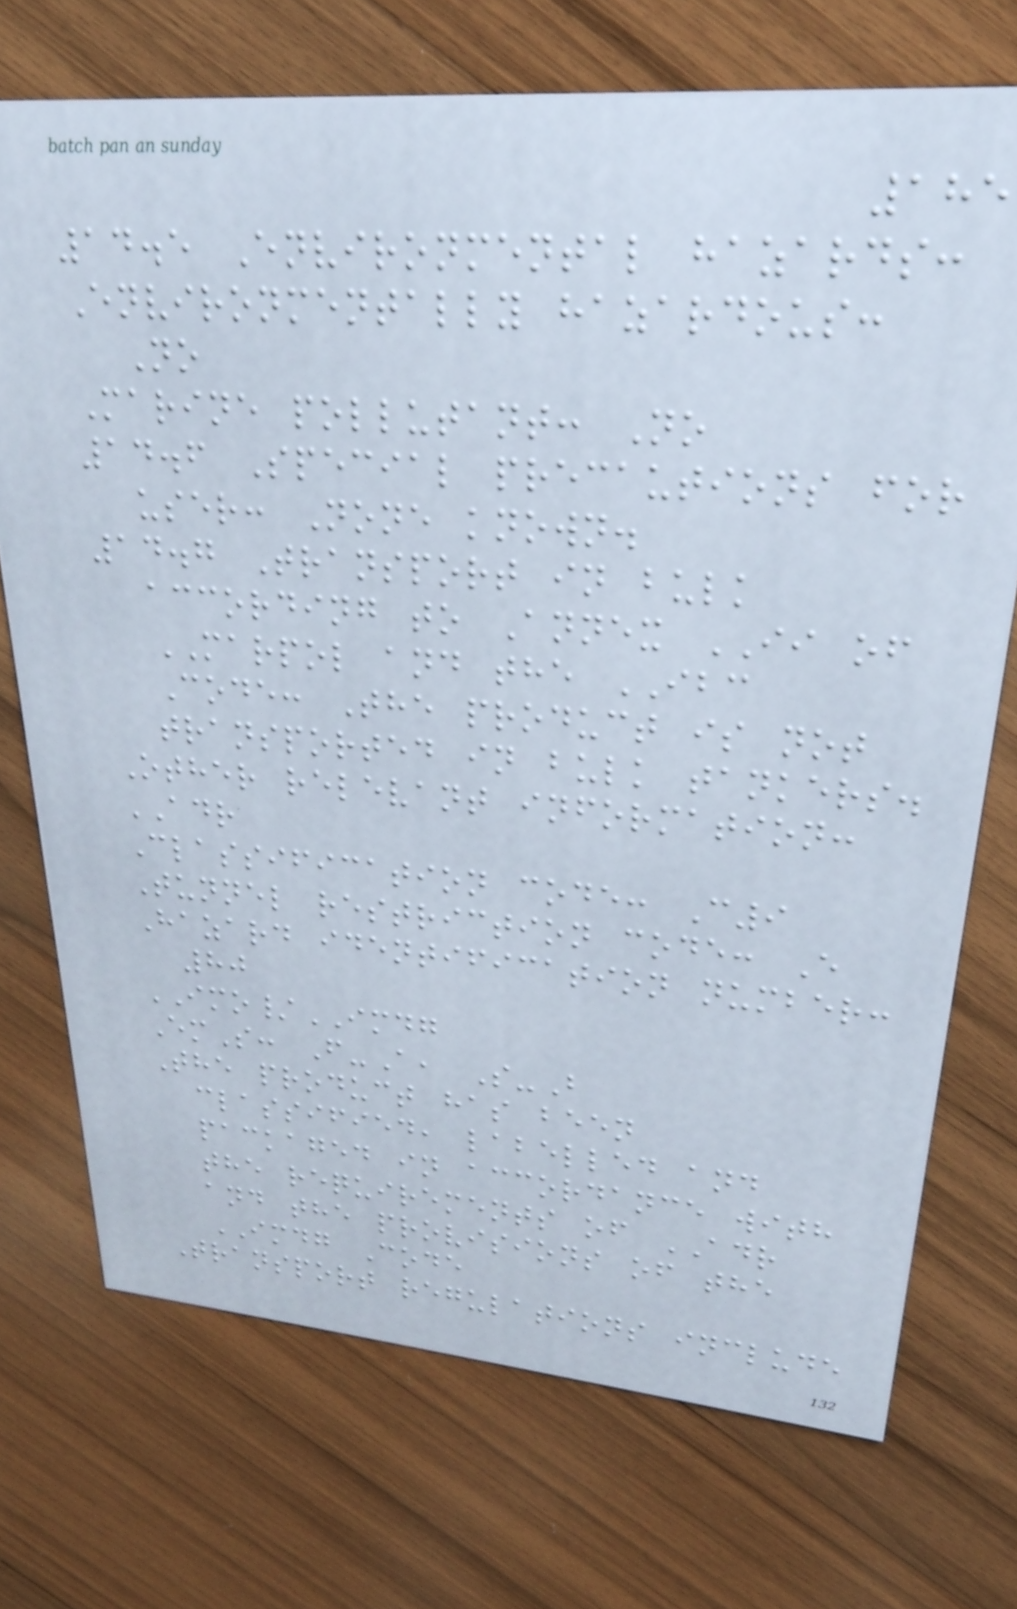185
14.5 Environmental hazards:
Environmentally hazardous:
No
Marine pollutant: No
14.6 Special precautions for
user: None known.
14.7 Transport in bulk
according to Annex II of
MARPOL and the IBC
Code: The product is not
transported in bulk tankers.
Other relevant information:
ADR
Classification code: C9
Tunnel restriction code: E
Hazard identification number:
80
IMO/IMDG
EmS: F-A, S-B
The product has been
classified, labelled and
packaged in accordance with
the requirements of ADR
and the provisions of the
IMDG Code
Transport regulations include
